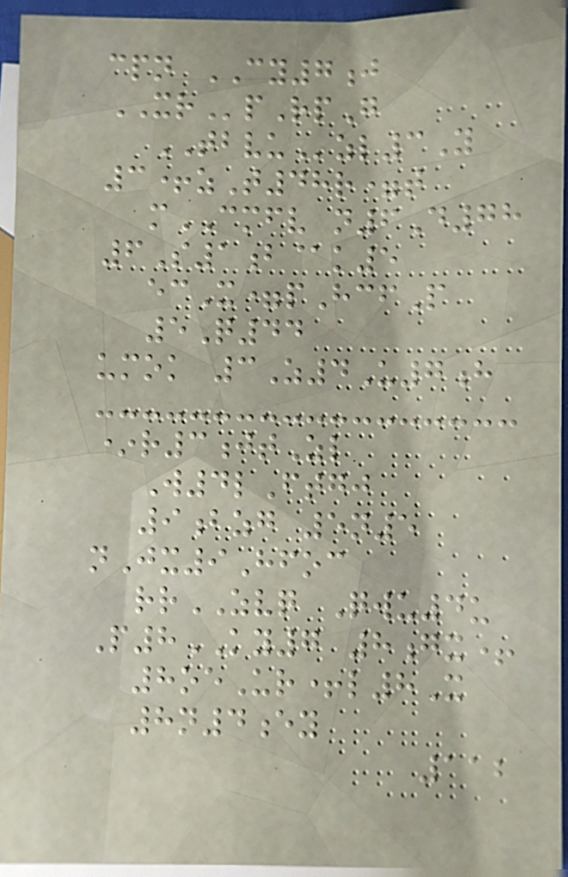cpn CY7j
XRpRpG
TBVUzl3Y
3+zT48r=t
mCMFV n6D78
6S1b@k5
ecX=pHcfP
5Q44
umok 3Z4U7h
*r3jtZl
W4lFtgj
9bzg 5n5
nJx9Hfoc
rrZVQ Qwu4u
P8KY7 8gx+
8oeUr+l8X
8n4ey
112
